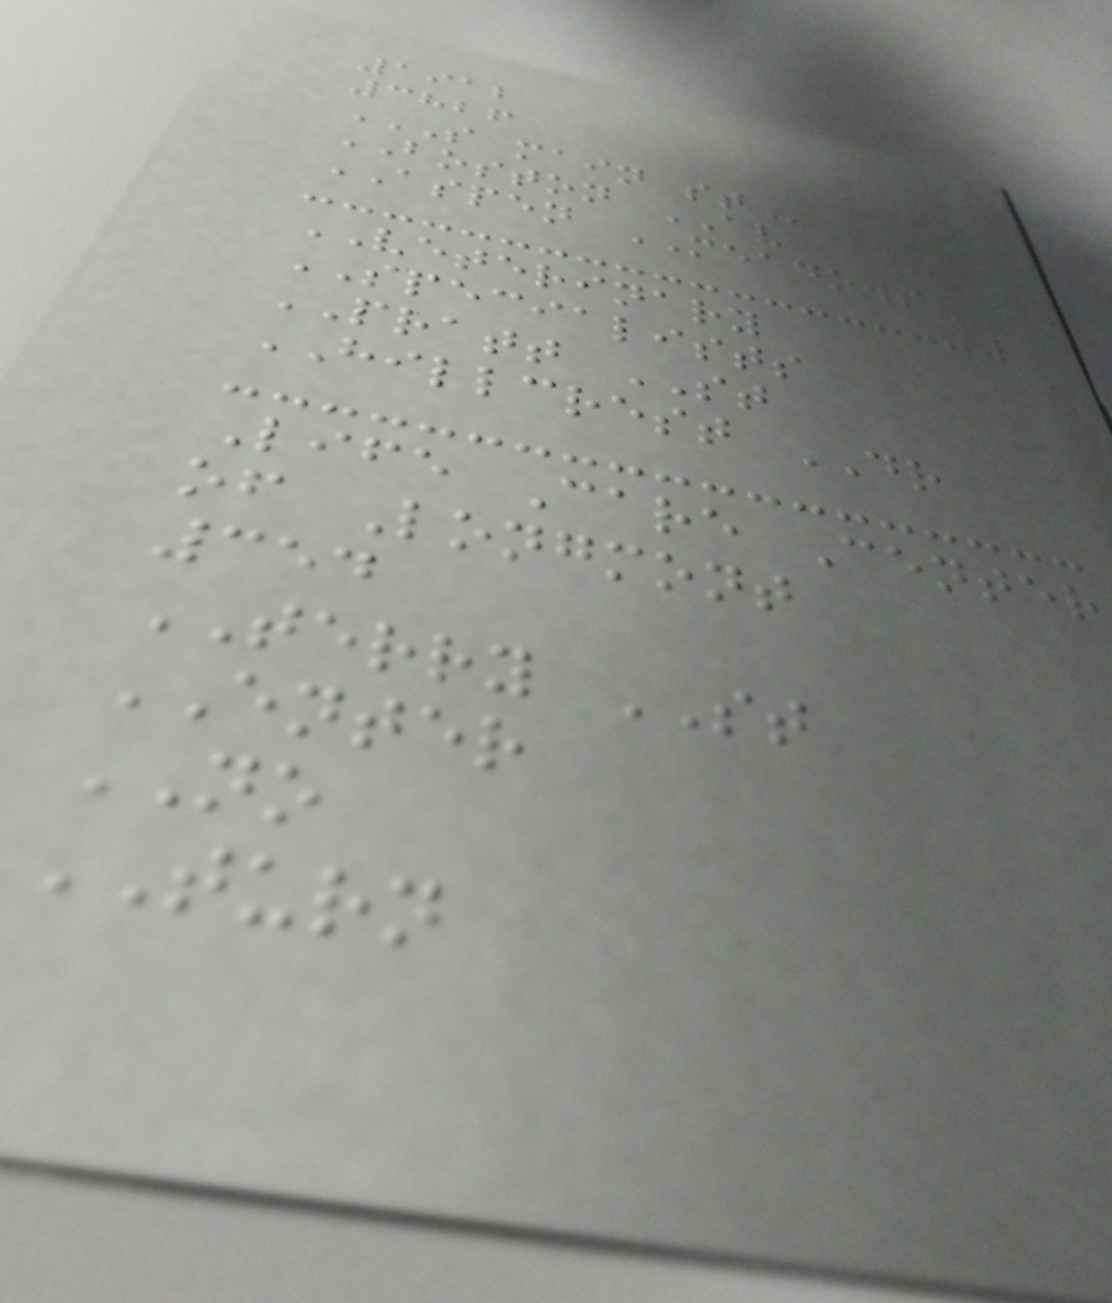1912
3826
S MAIN ST
BOSTON AV
ASPEN MEADOWS
VETERINARY
SPECIALISTS
PRATT ST
HILLCREST DR
Life Care Center
of Longmont
354
TERRY ST
ENTER
NO
TURN
